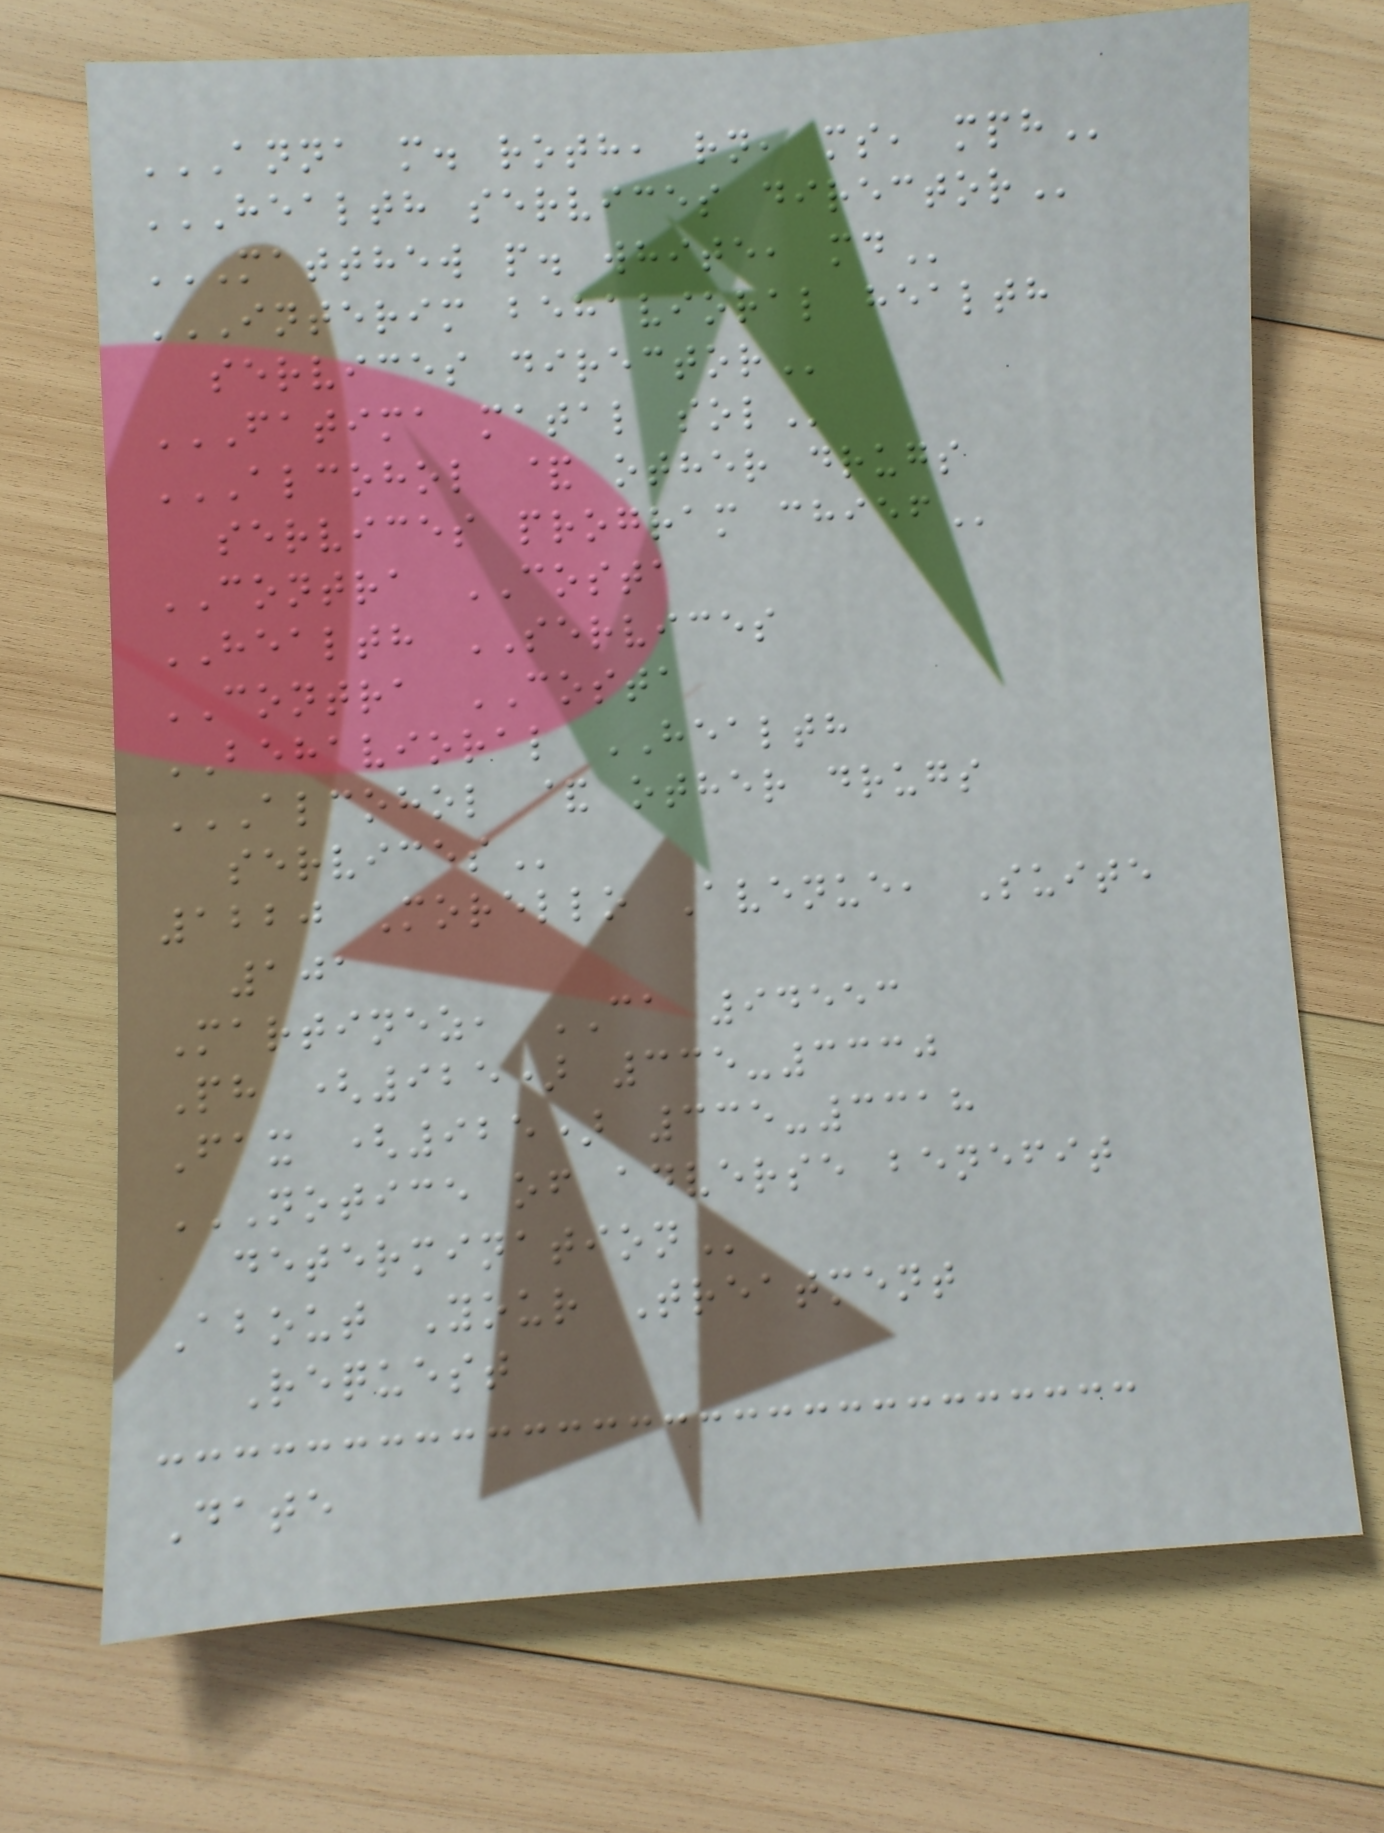ANNA M. ROTH, RN, MS, MPH
HEALTH SERVICES DIRECTOR
MATTHEW P. WHITE, MD
INTERIM BEHAVIORAL HEALTH
SERVICES DIRECTOR
FATIMA MATAL SOL
ALCOHOL & OTHER DRUGS
SERVICES PROGRAM CHIEF
CONTRA COSTA
HEALTH SERVICES
CONTRA COSTA
BEHAVIORAL HEALTH
ALCOHOL & OTHER DRUGS
SERVICES
1220 Morello Avenue, Suite
101
Martinez, CA 94553
Ph (925) 335-3330
Fax (925) 335-3318
NOTICE OF ADVERSE BENEFIT
DETERMINATION
About Your Treatment
Request
Date
